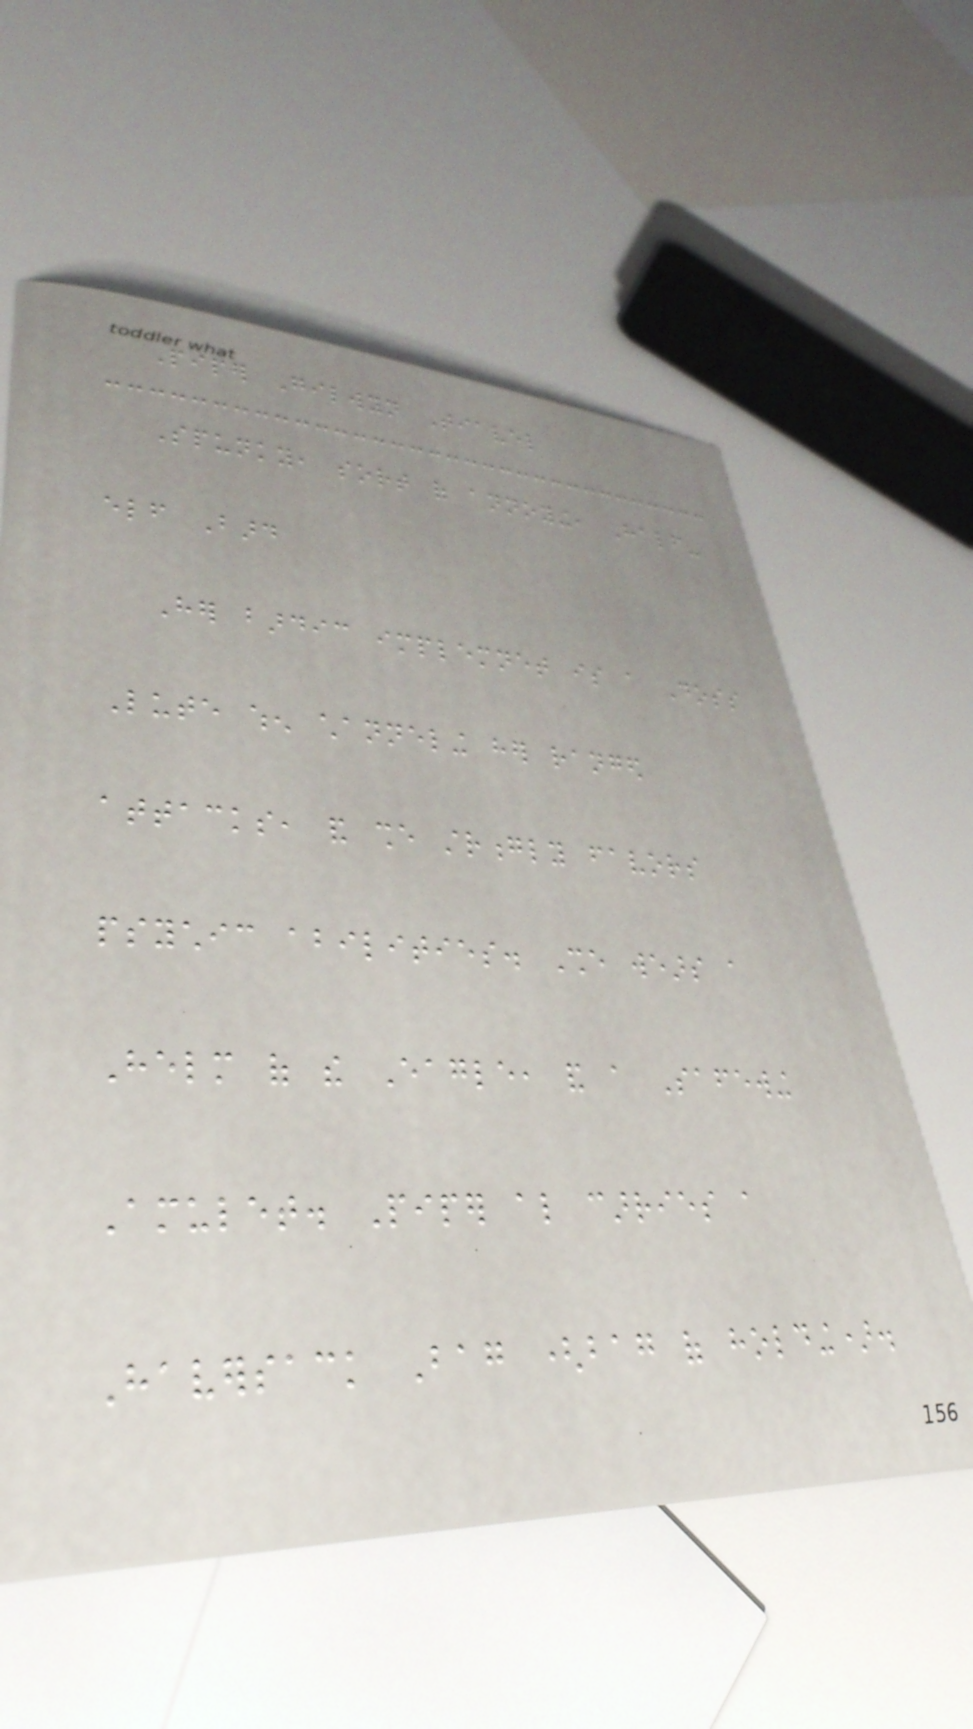Piper Gilwyn Tiavel
Spunky, sort of annoying, Half-
elf Bard
Her bardic implemnet is a Doss
Lute when channeling her ranged
attacks, and she strongly favors
psychic abilities. She wears a
Helm of the Eagle, and a Safewing
Amulet. Piper also carries a
Haversack Bag (bag of holding).
